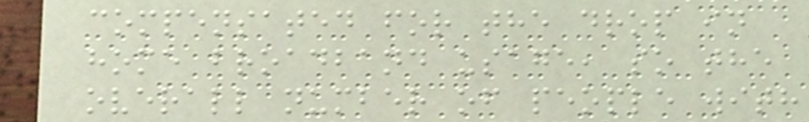compensated for the drop in
home broadband usage, so the
overall number of people with
